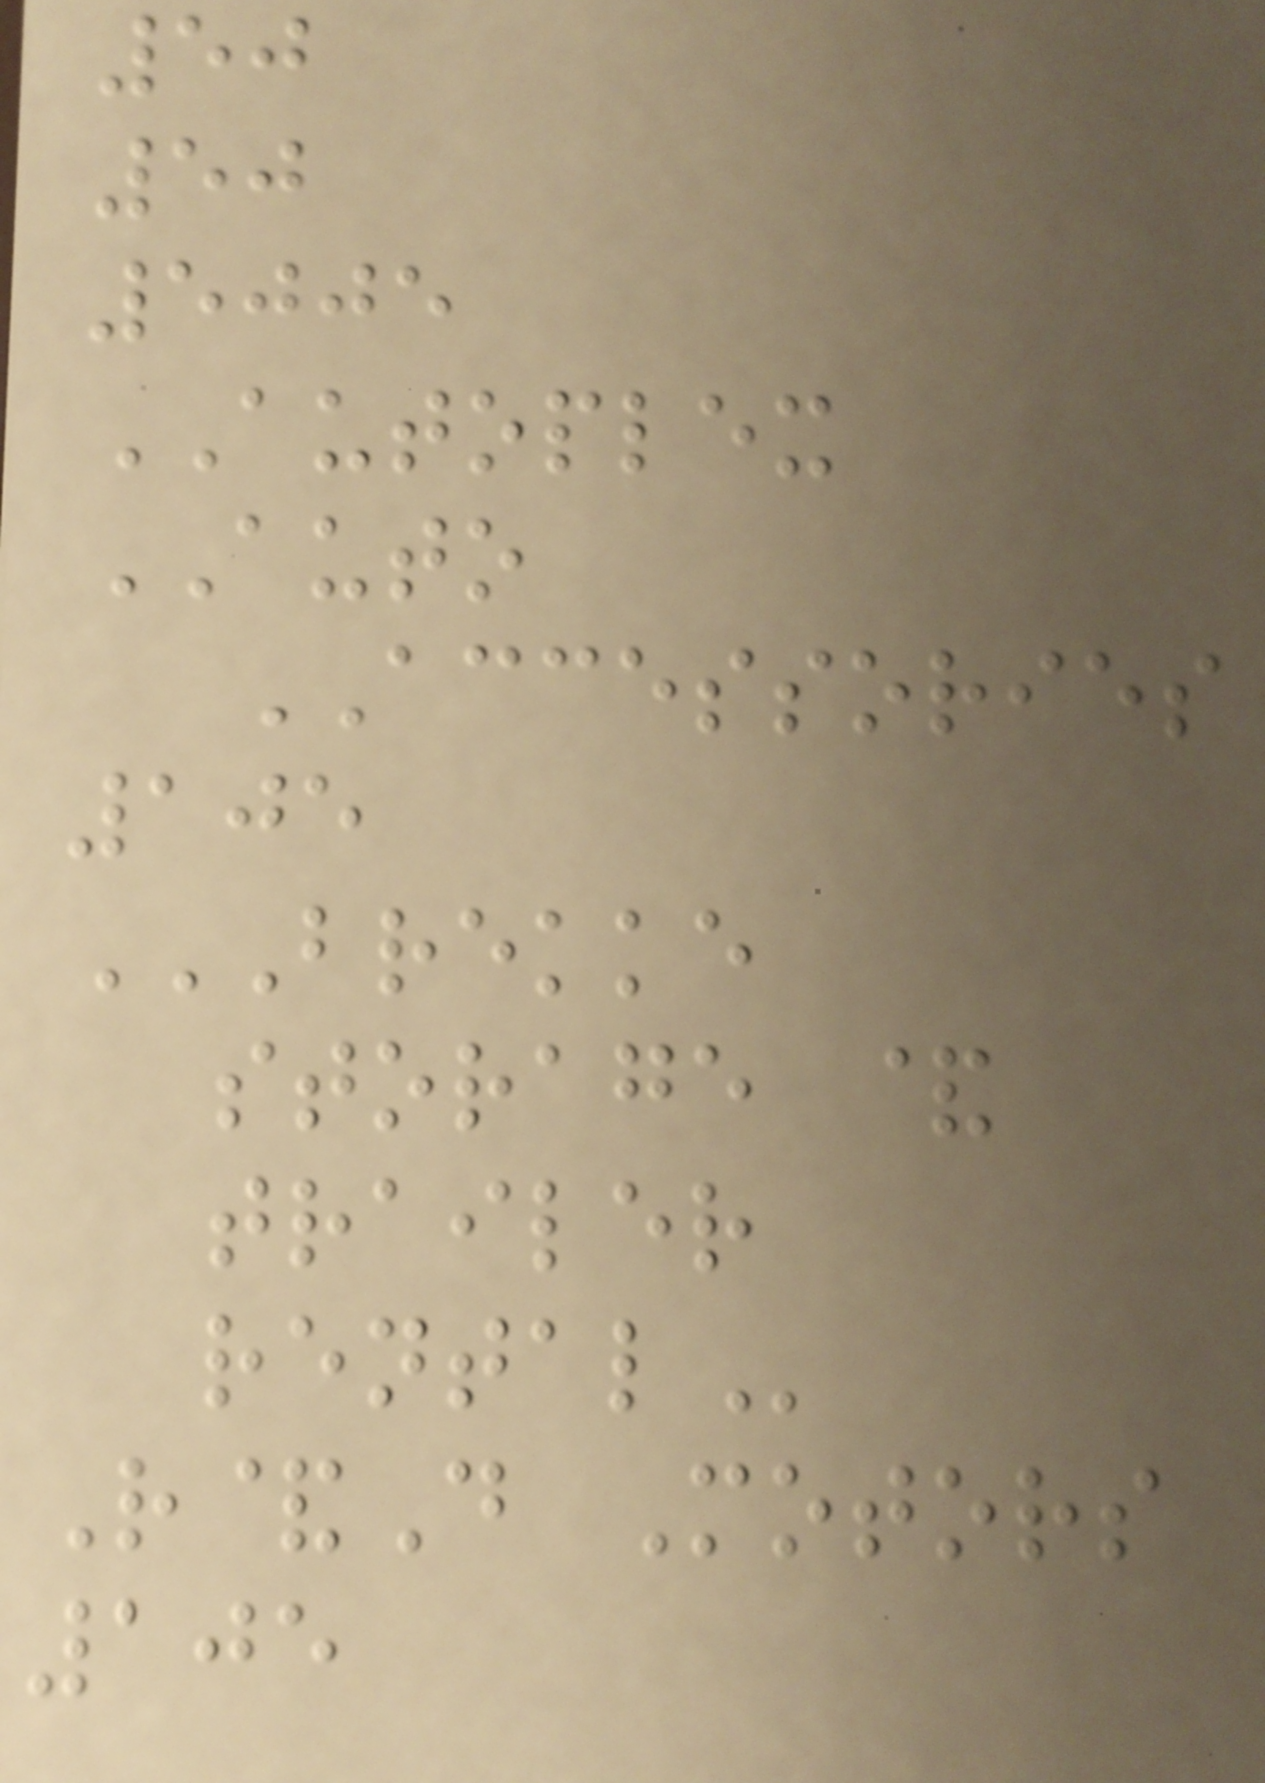50
50
5005
AUTOPLEX
AUTO
ACCESSORIES
105
BREKKE
STORAGE &
TRAILER
RENTAL
R&D Motors
105
